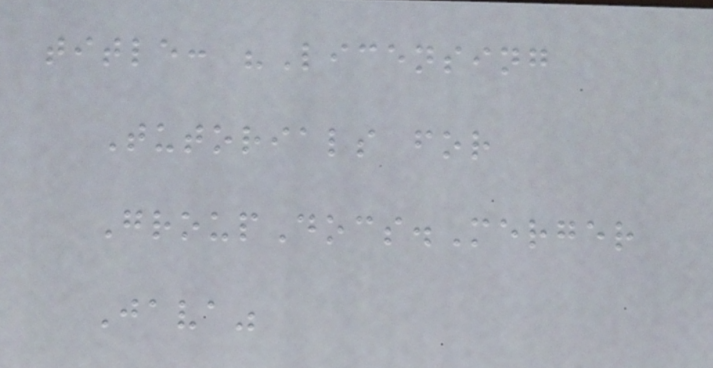title: "Licensing
Tutorials for
GroupDocs.Merger
Java"
